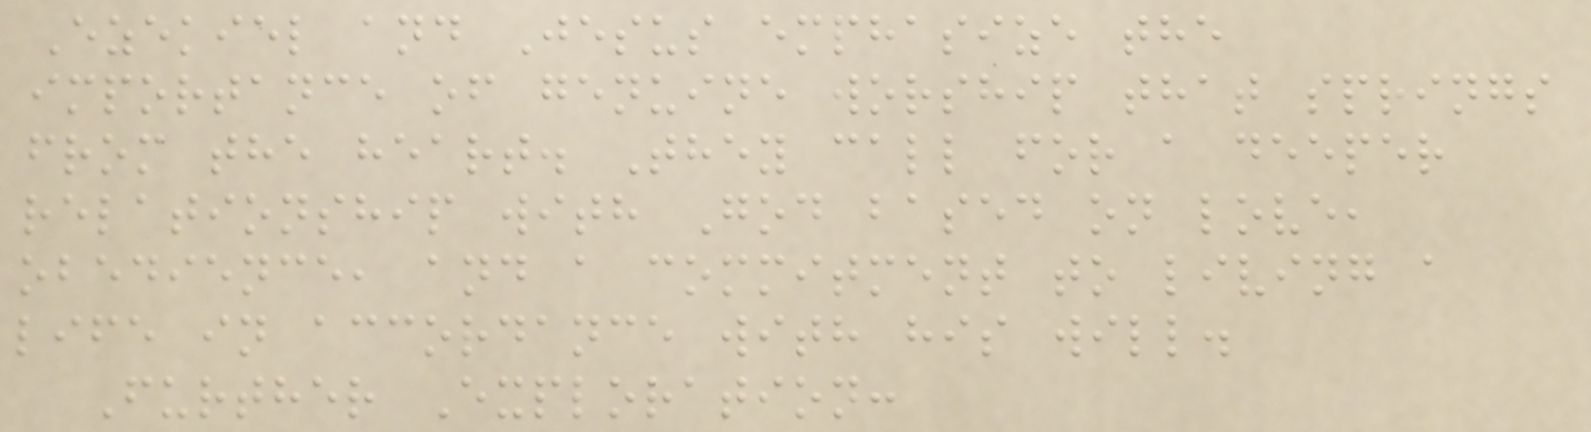Ezekiel and Jesus emphasize the
importance of genuine worship that springs
from the heart. They call for a deeper
relationship with God based on love,
obedience, and a commitment to living a
life in accordance with his will.
Further Exploration:
